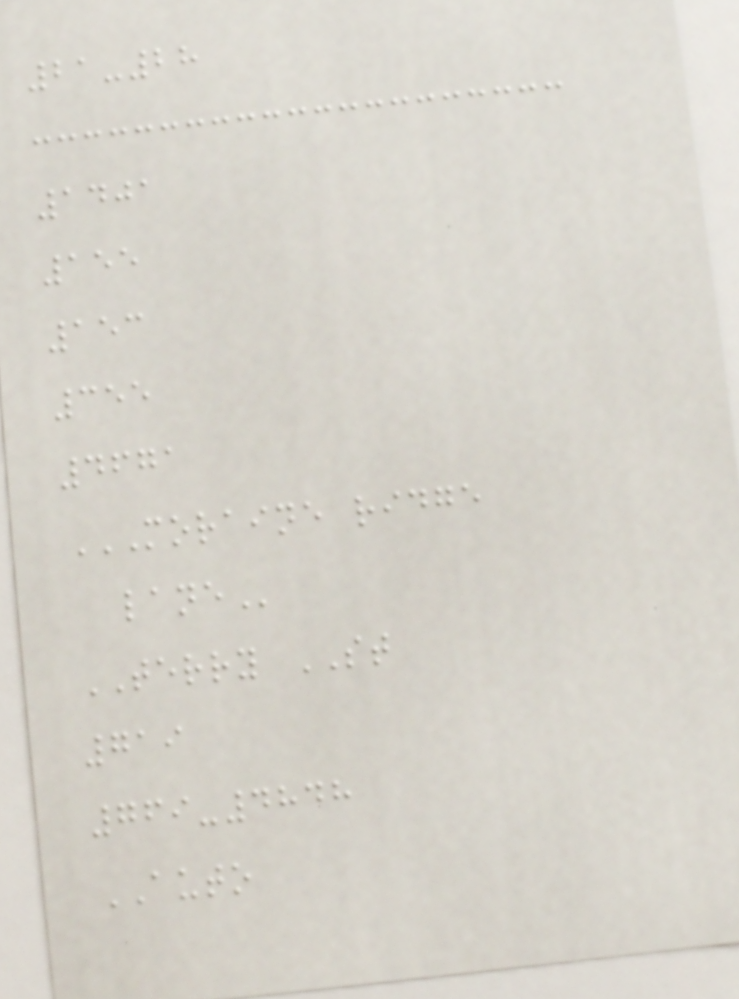21-28
1401
155
153
355
4671
MORAINE RIDGE
LANE
TERRY ST
719
769-4848
AUTO
